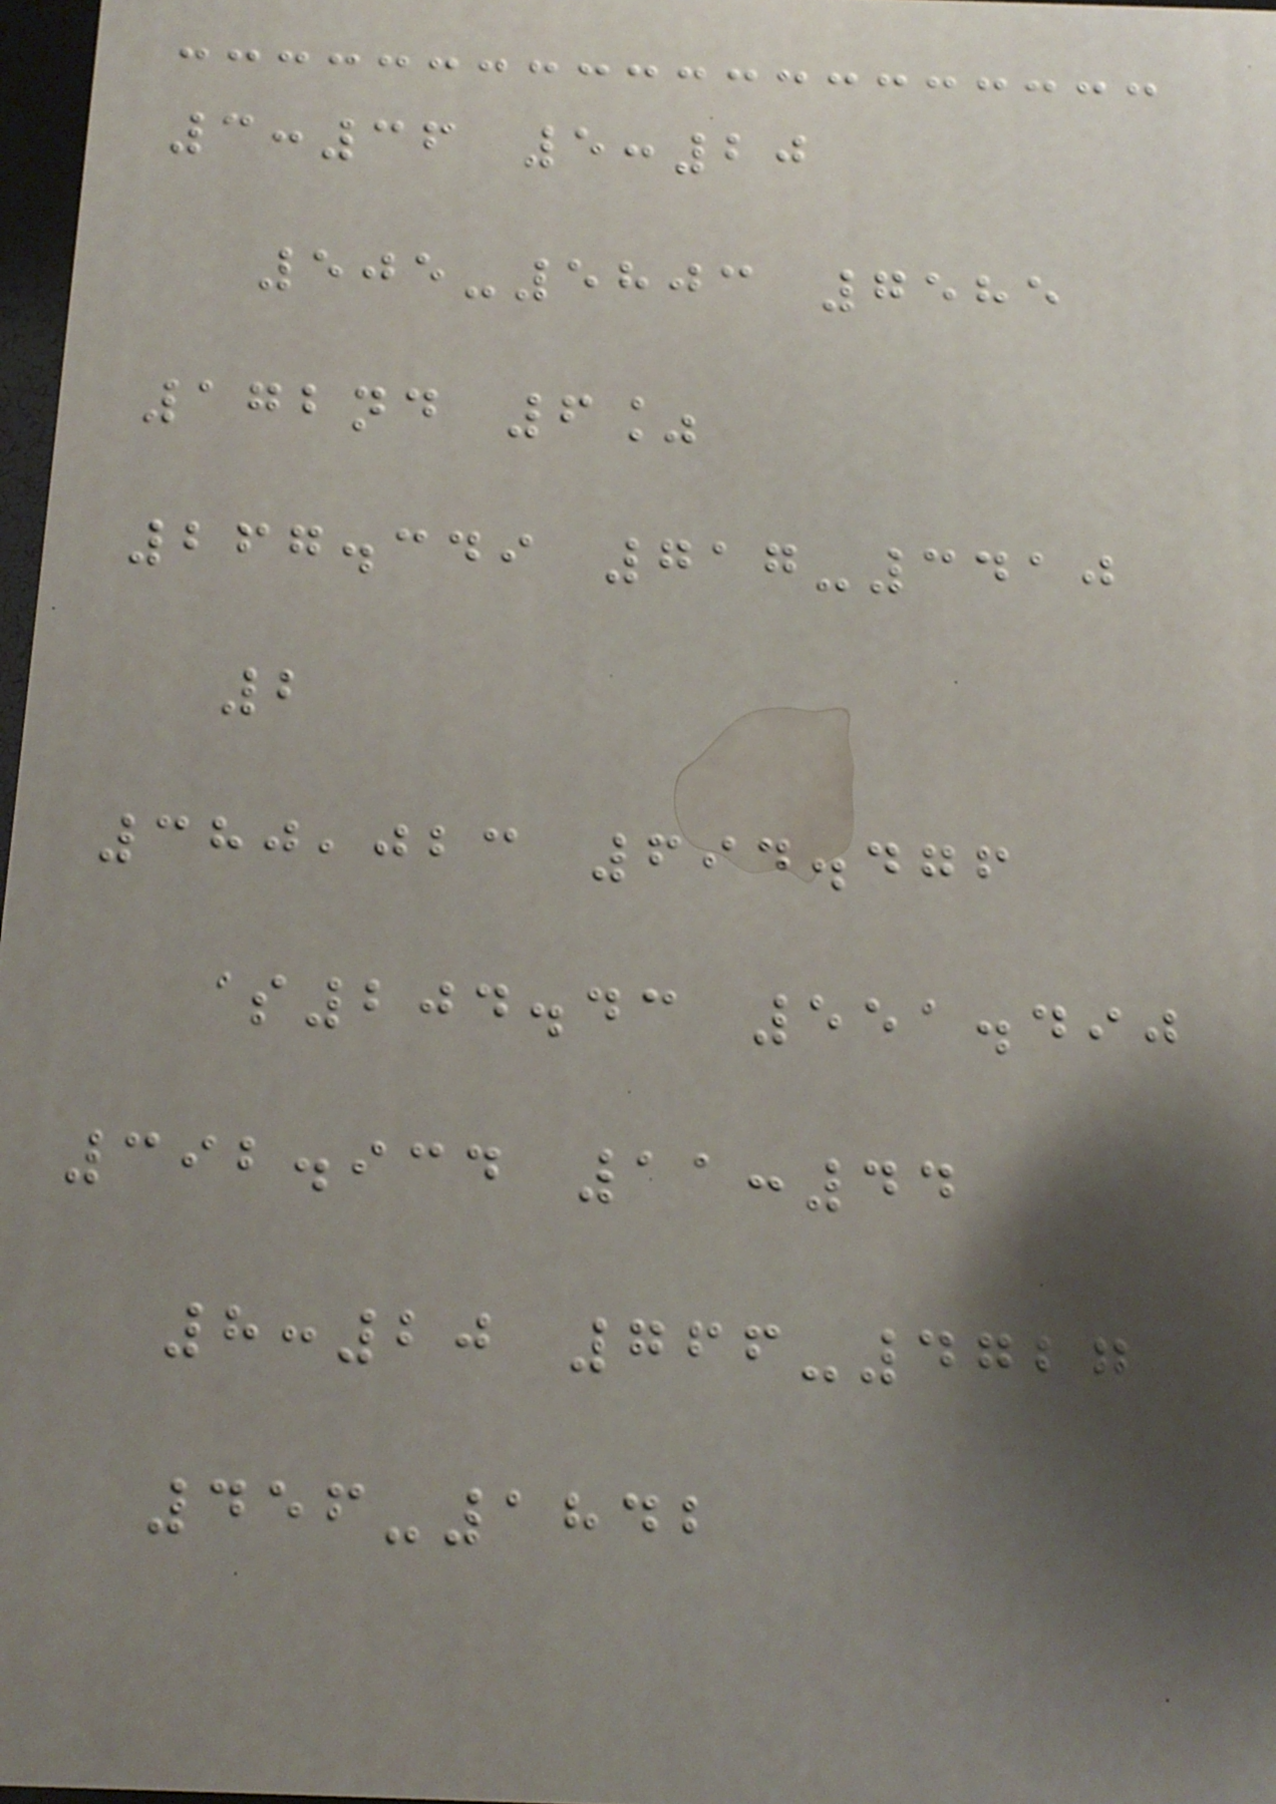3:36 5:20
505-5803 7585
172nd 6%
267.349 717-3410
2
380,023 694.476
$204.43 551.490
392.934 11:44
8:20 766-4727
456-1842
